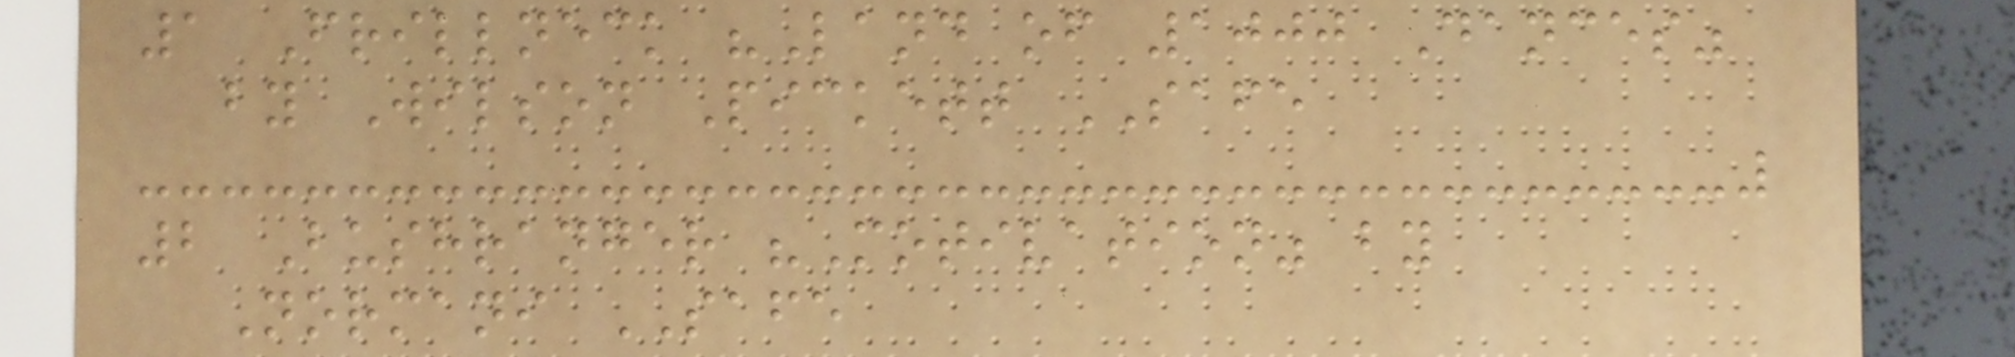1 Frillneck "Land of 1000 Dances"
by Wilson Pickett SAFE
2 Bushranger "Motivation" by
Normani SAFE
